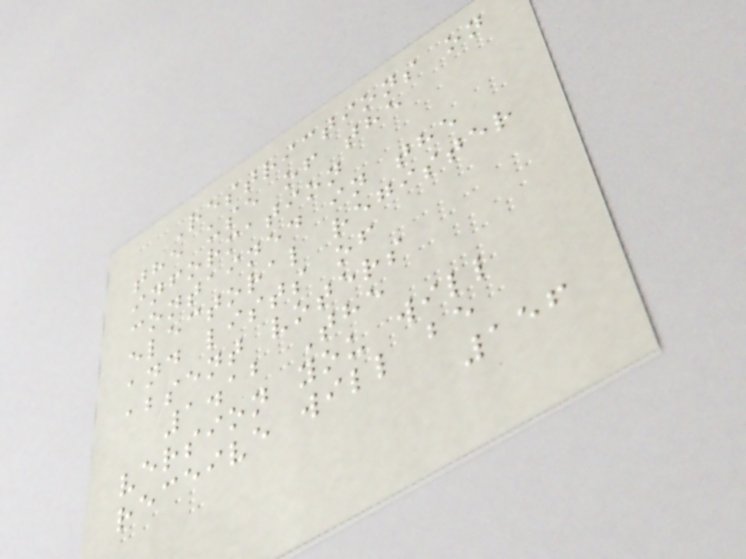Restrictions on
the use of the
information
contained in the
electoral register
and lists of
absent voters
1.12 The
version you will
receive will be
156
